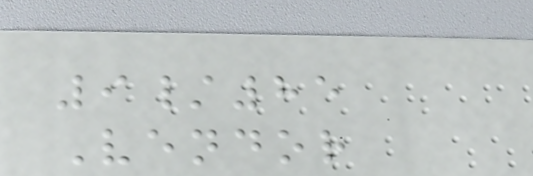9/85
Vendor
